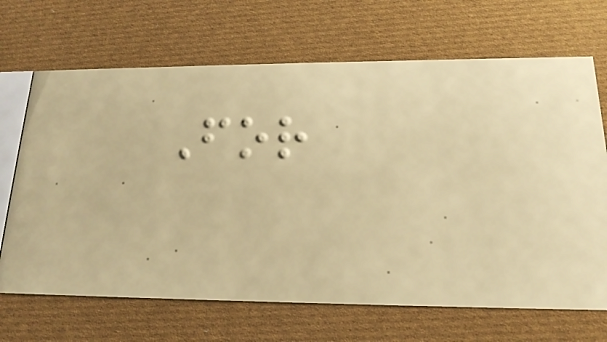For
